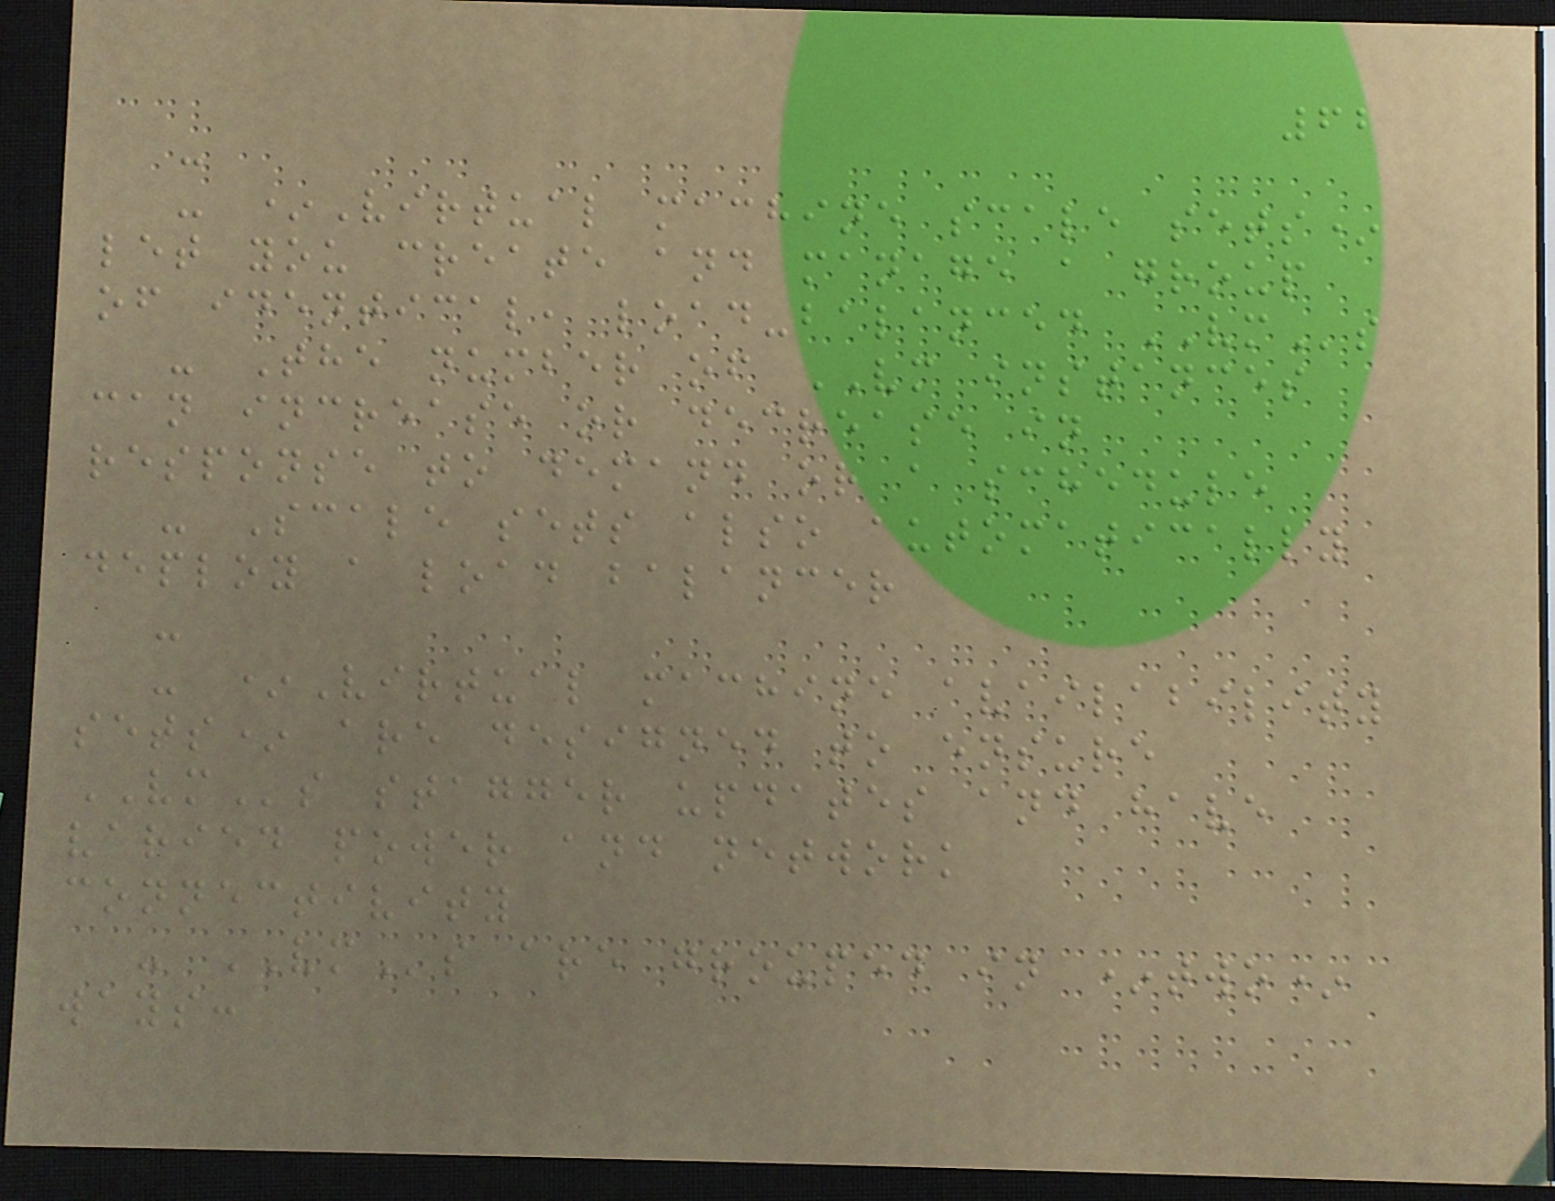62
-
- *Virtual machine scale sets*
let you create and manage a group
of identical, load-balanced VMs
- The number of VM instances
can increase or decrease in
response to demand or a schedule
- Scale sets also automatically
deploy a load balancer
-
- *Virtual machine availability
sets* are designed to ensure
VMs stagger updates and have
varied power and network
connectivity
- VMs are grouped in *two*
ways:
